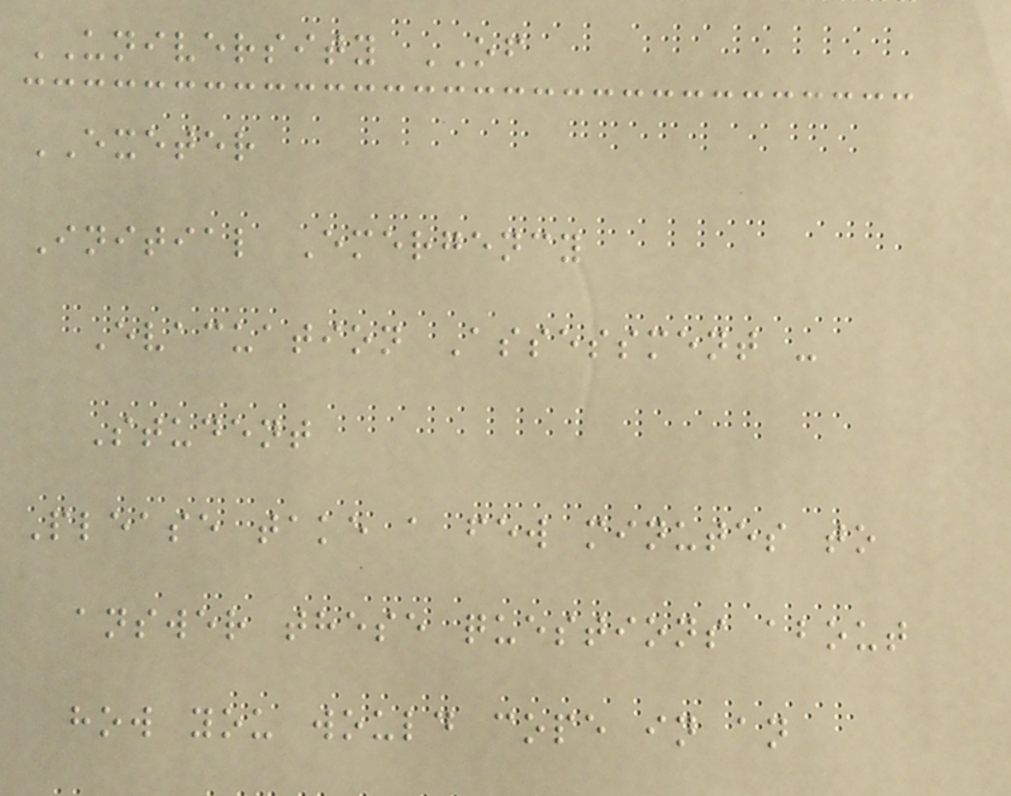UNIVERSITY OF
EXETER
Initial Emergency
Evacuation Assessment -
Student
Please take a few minutes to
answer these questions about
how you would cope in an
